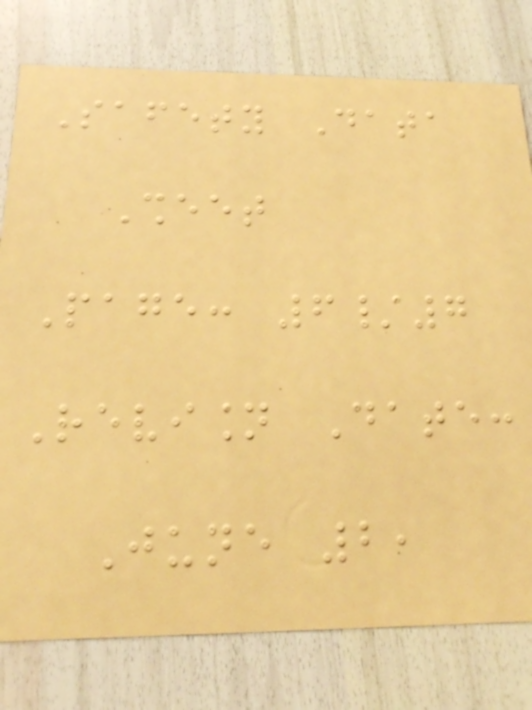Safety Data
Sheet
Page: 6/7
Revision Date:
June 2,
